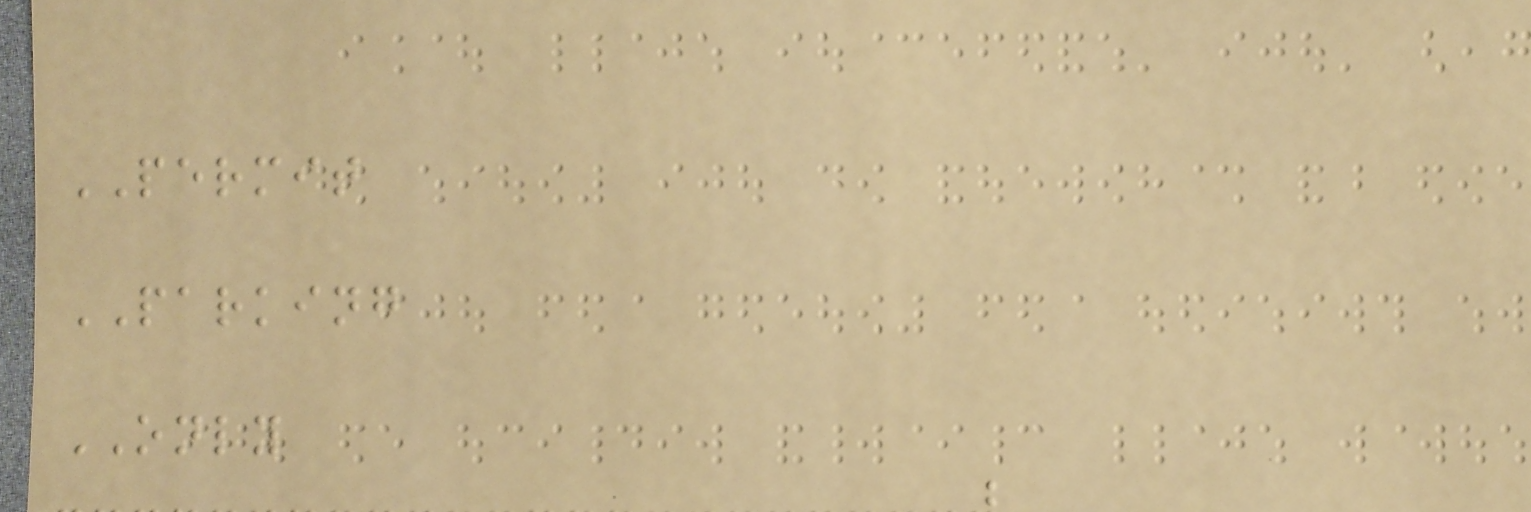PERMIT
PARKING
ONLY
